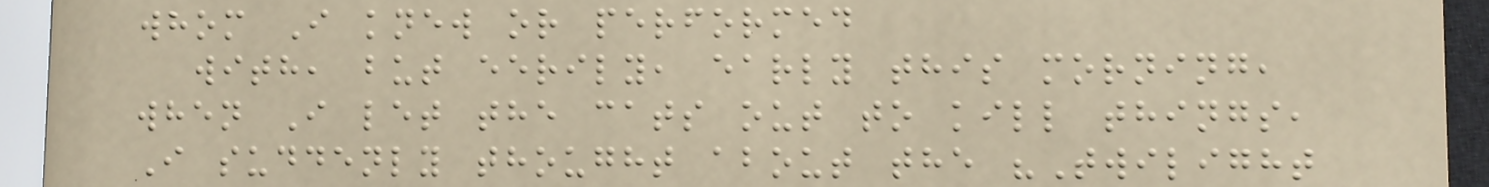whom I knew or performed
with, but eerily, early this morning,
when I let the cats out to kill things,
I suddenly thought about the "Twilight
